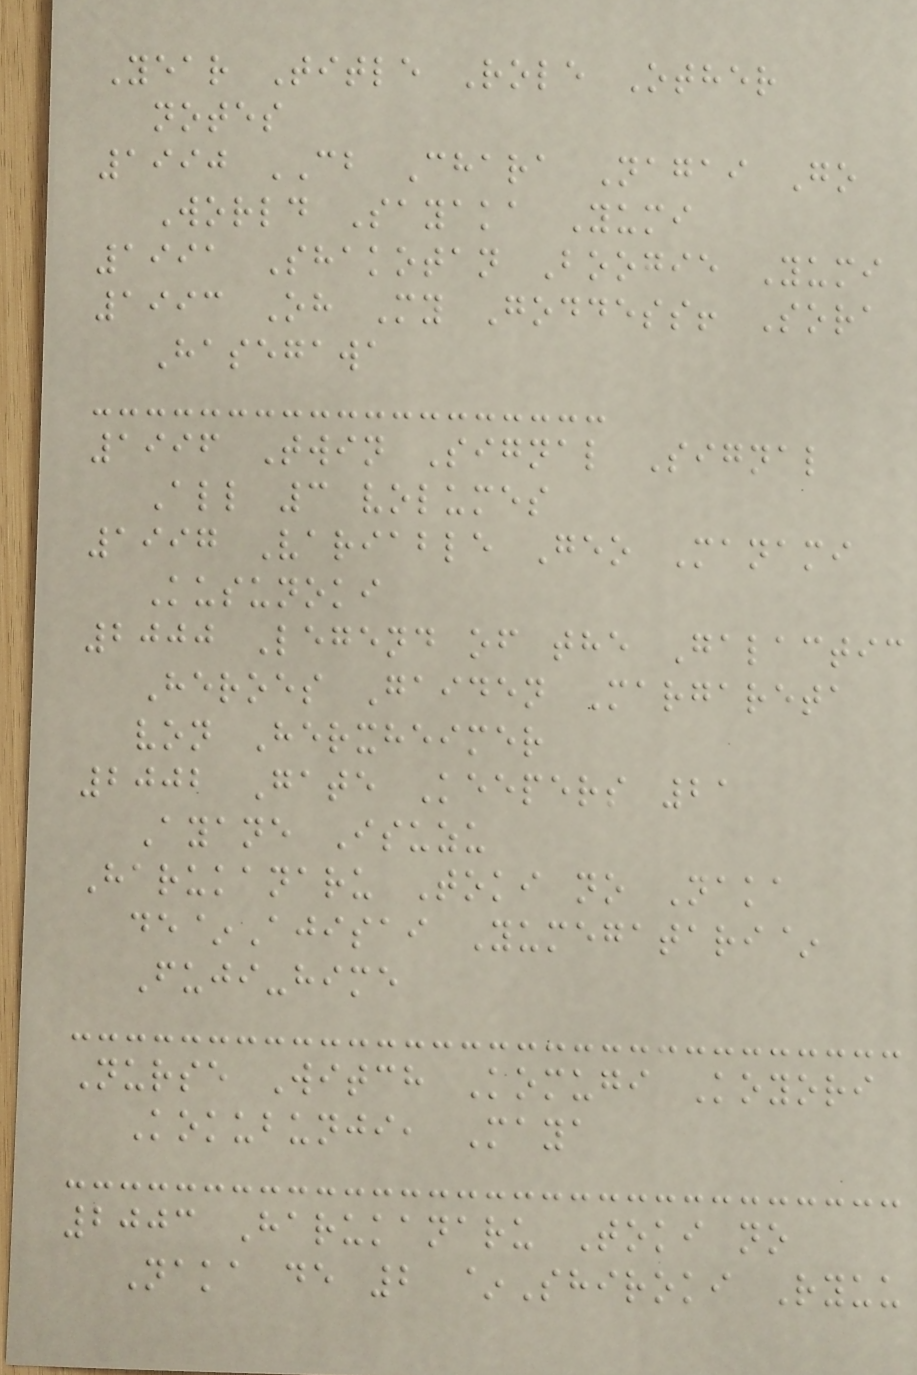Year Title Role Other
notes
1990 CB Chara Nagai Go
World Sayaka Yumi
1991 Shakotan Boogie Yumi
1993 Oh My Goddess! Sora
Hasegawa
1996 Twin Signal Signal
All 3 volumes
1997 Variable Geo Manami
Kusunoki
2000 Legend of the Galactic
Heroes Gaiden Margareta
von Herxheimer
2002 Gate Keepers 21
Ayane Isuzu
Harukanaru Toki no Naka
de~Ajisai Yumegatari~
Fuji-hime
Nurse Witch Komugi Koyori
Kokubunji, Maya
2003 Harukanaru Toki no
Naka de 2 ~Shiroki Ryuu
